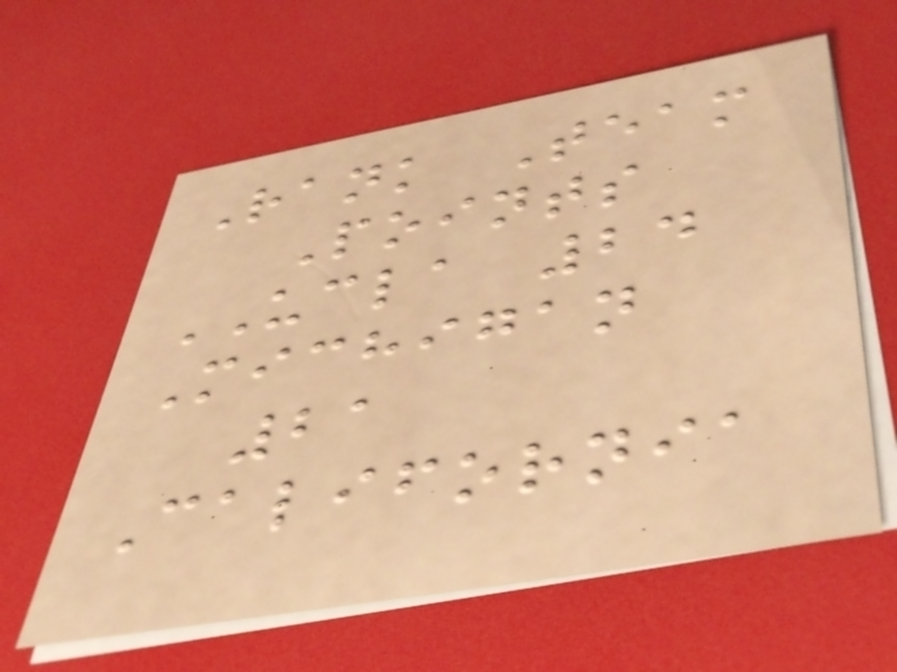Rank Team
Points
UCLA 24
Michigan
21
California
